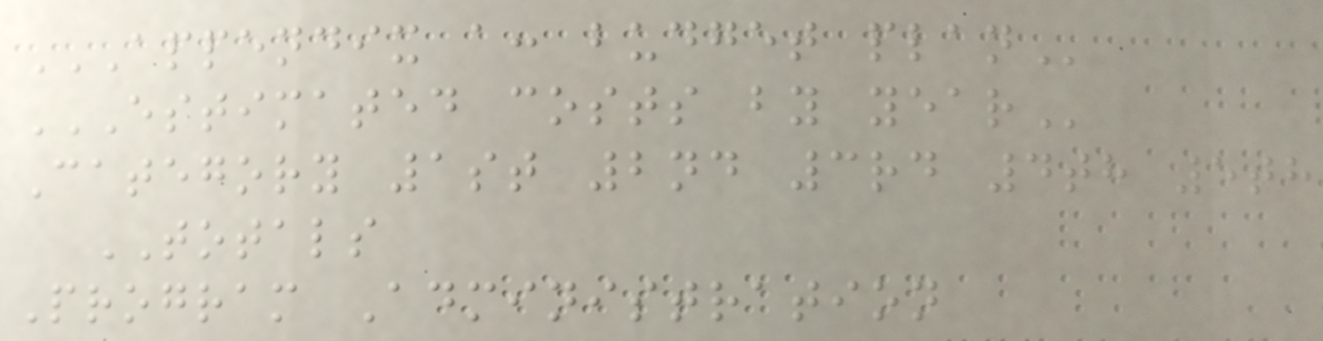APPENDIX A: BUDGET PLAN
ESTIMATED COSTS BY YEAR
Category 1st 2nd 3rd 4th 5th
TOTALS
Program Administration
